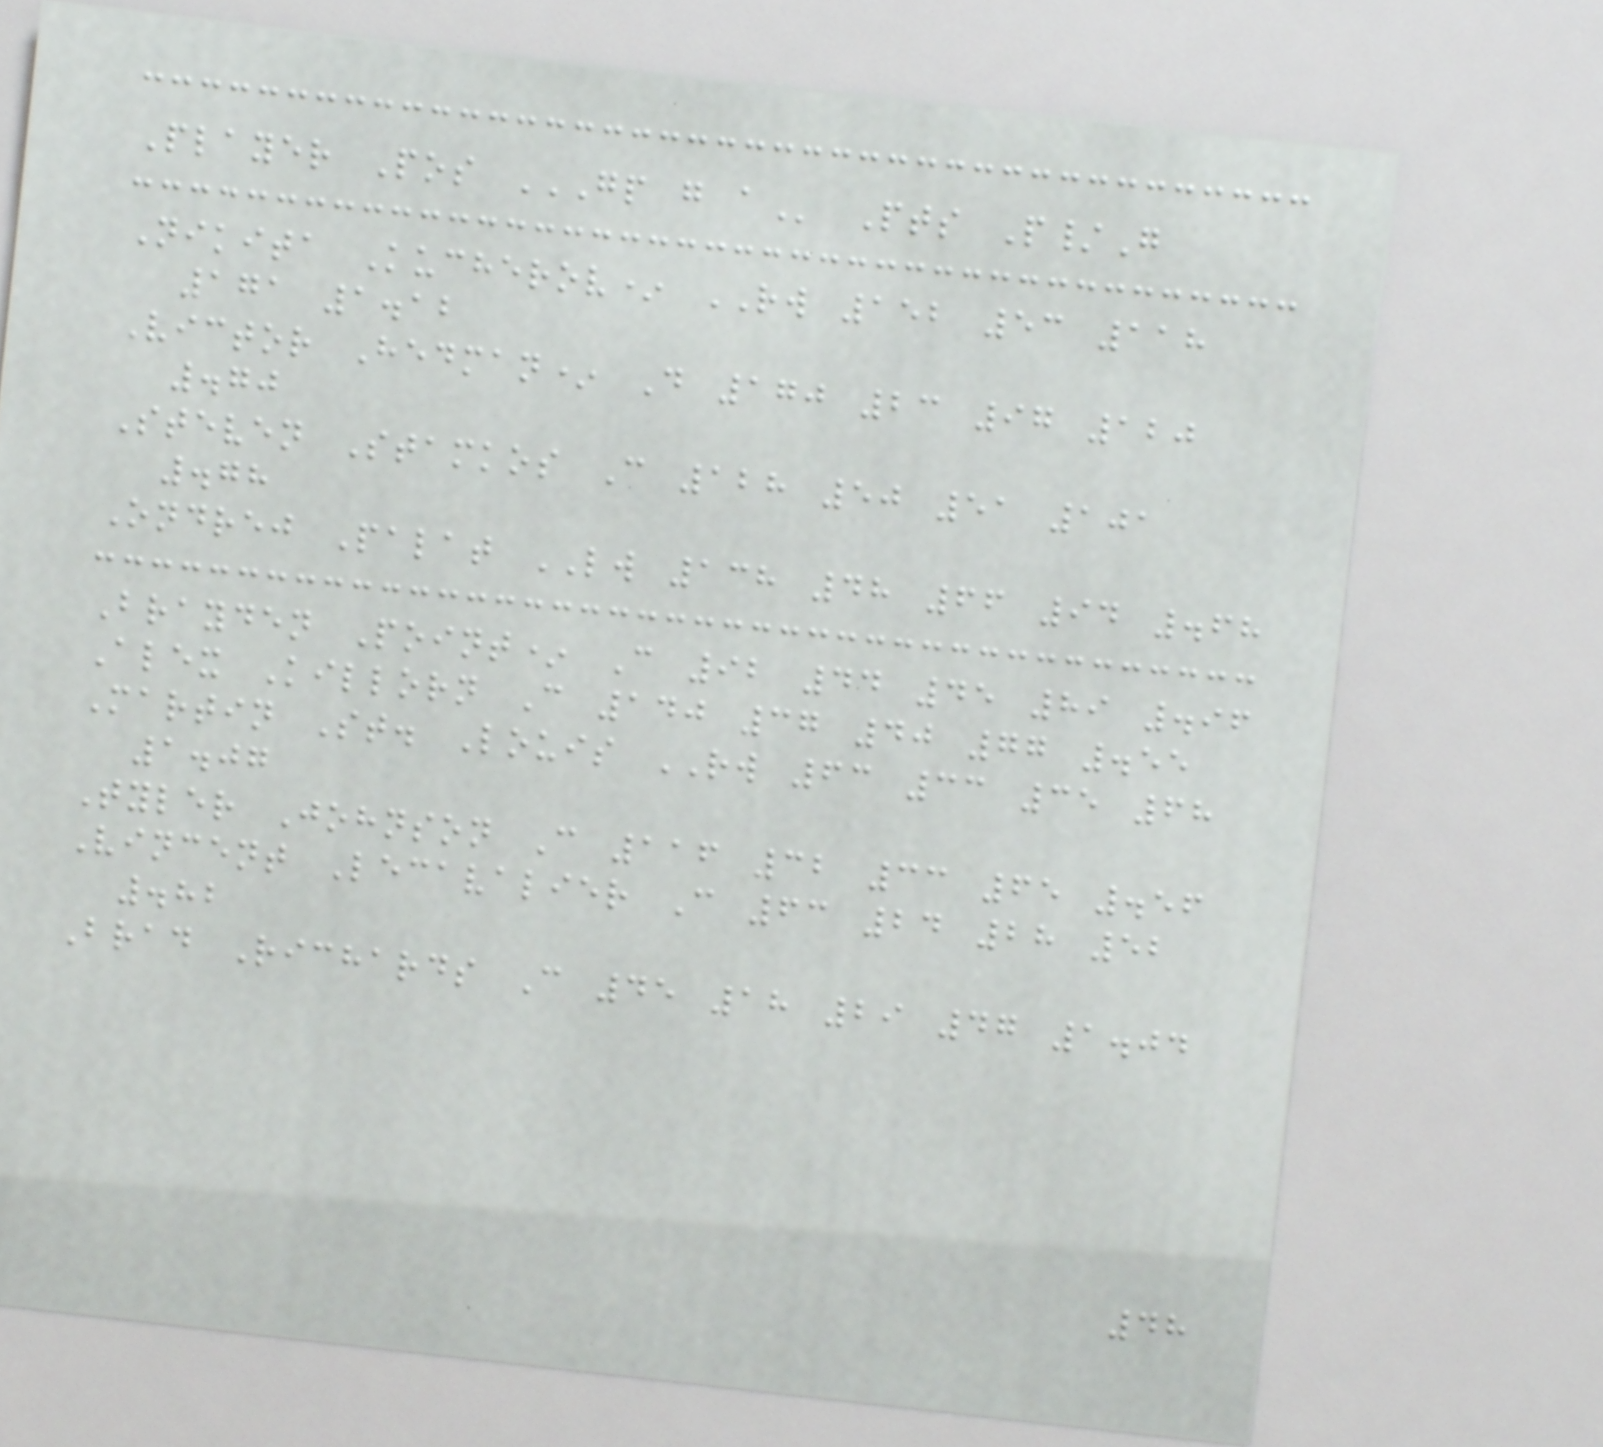Player Pos GP G A Pts P/G
Nikita Kucherov* RW 152 53 118
171 1.12
Victor Hedman* D 170 23 97 120
.70
Steven Stamkos C 128 50 51 101
.78
Ondrej Palat LW 138 48 66 94 .68
Brayden Point* C 92 44 45 89 .96
Alex Killorn C 140 37 40 77 .55
Martin St. Louis RW 63 33 35 68
1.07
Tyler Johnson C 116 32 33 65 .56
Vincent Lecavalier C 63 24 28 52
.82
Brad Richards C 45 18 29 47 1.04
48
